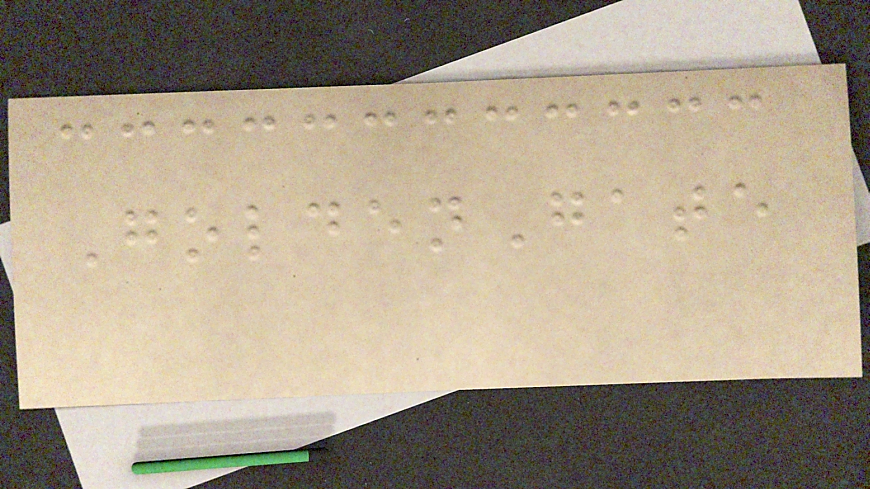GoldenGate
